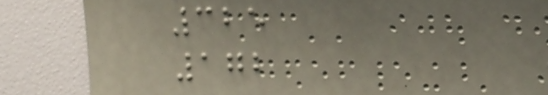325
172
